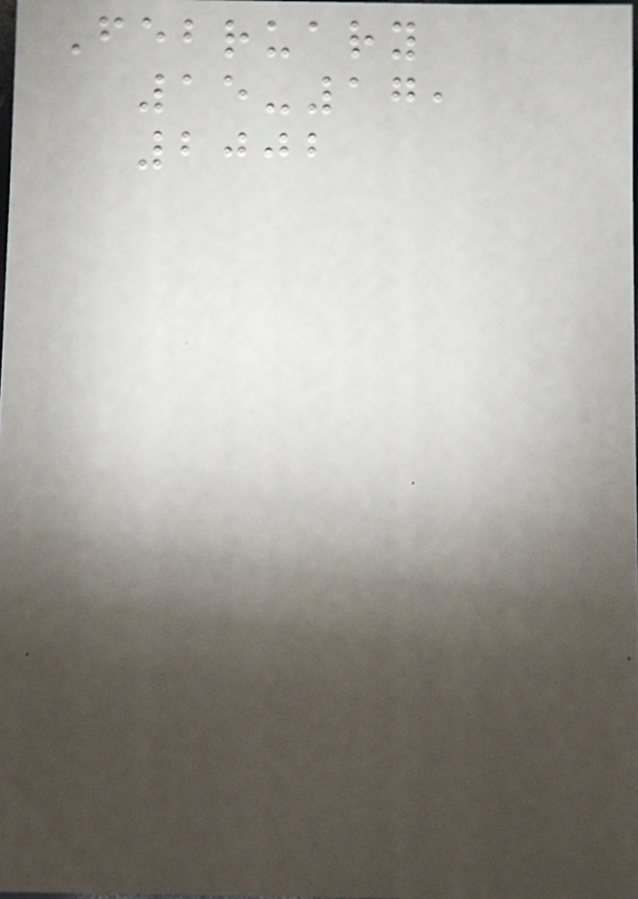February
15-17,
2002
